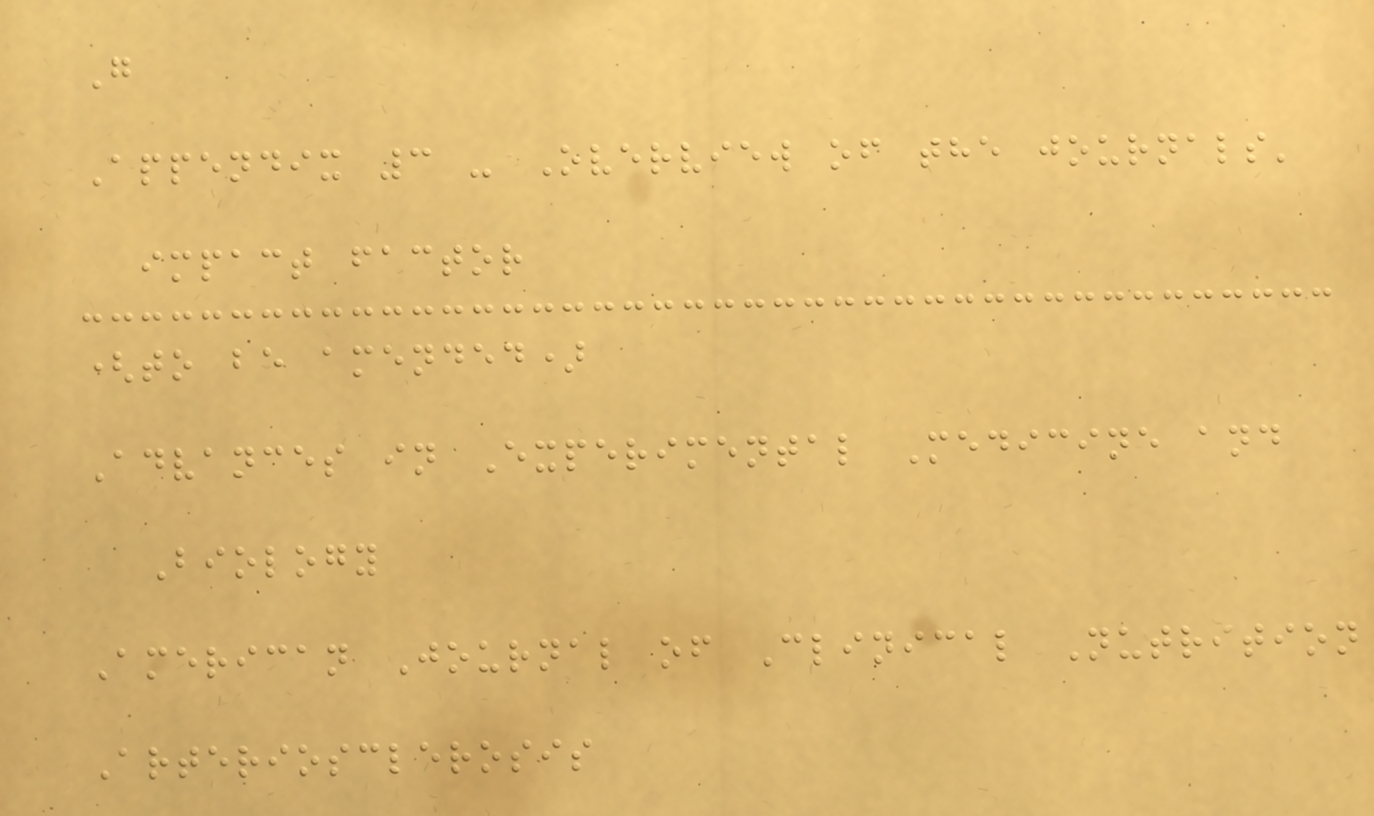G
Appendix 3 - Overview of the journals'
impact factor
(to be amended)
Advances in Experimental Medicine and
Biology
American Journal of Clinical Nutrition
Arteriosclerosis
